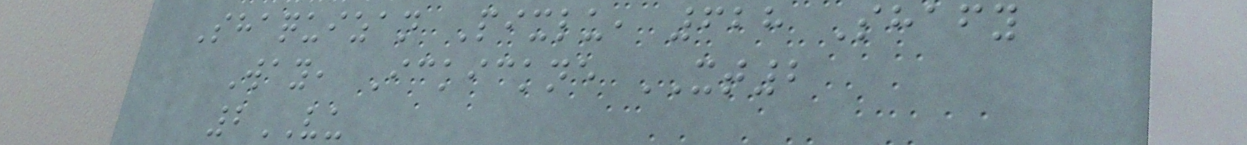Shaquizan Pixlu, 628 Shafy
Way, Ickickne XT2
2VU
